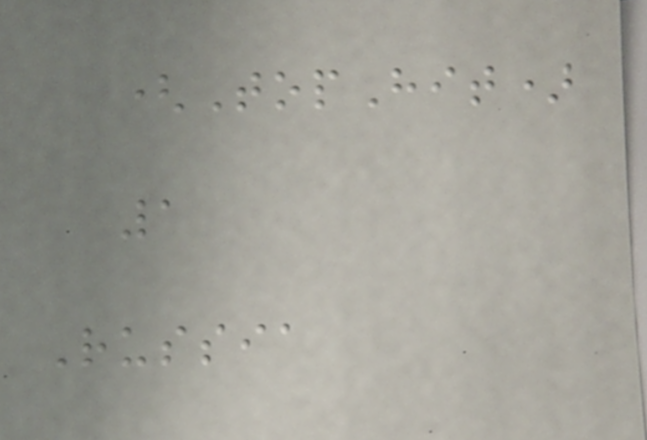(TopHit)
1
Russia
